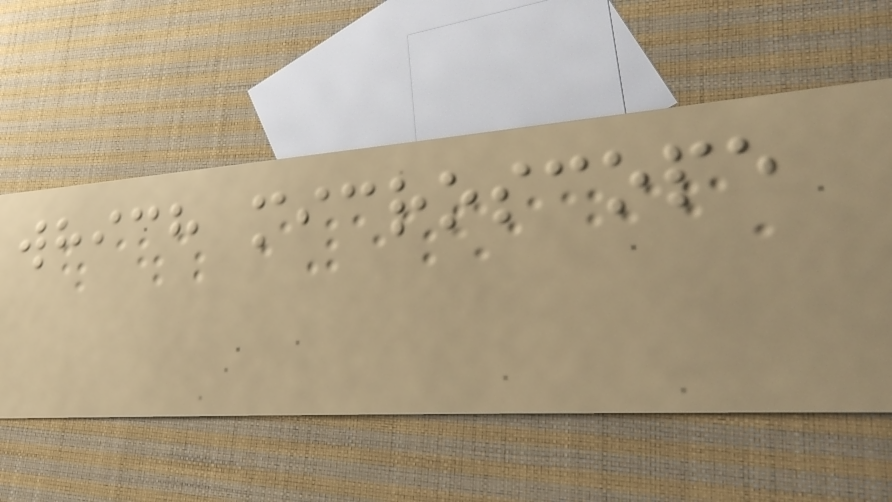which microscope
